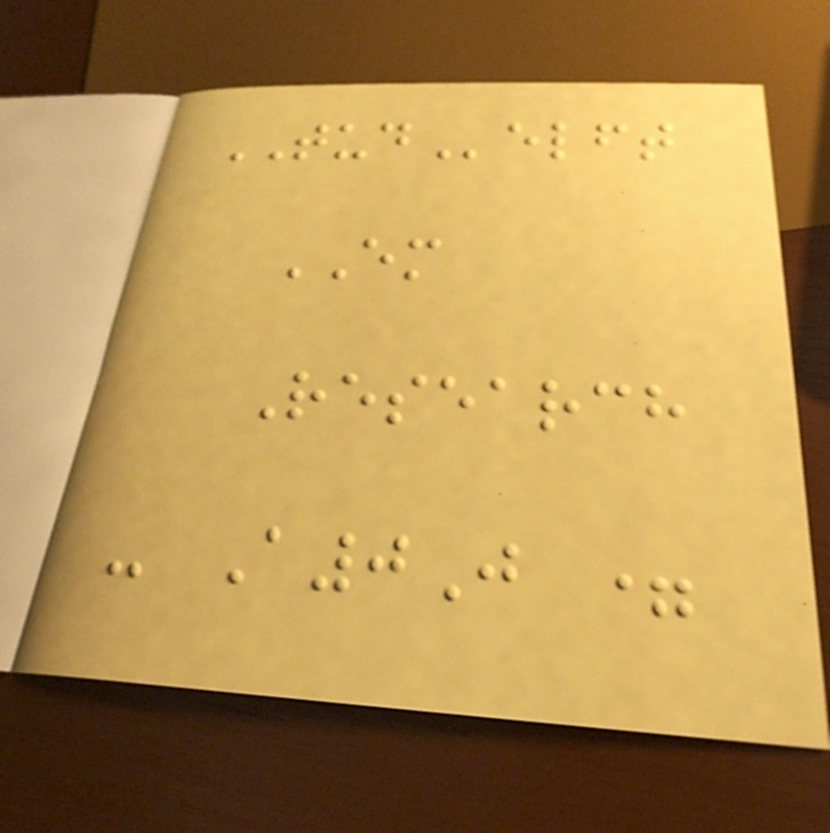TUDelft
EM
Research
- A0J =
